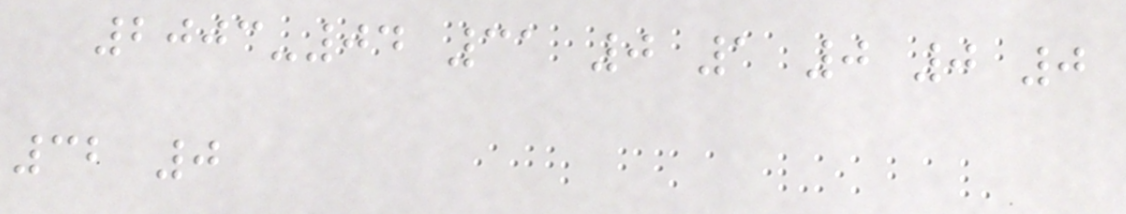2003-04 31 0 1 0 0 0
32 0
